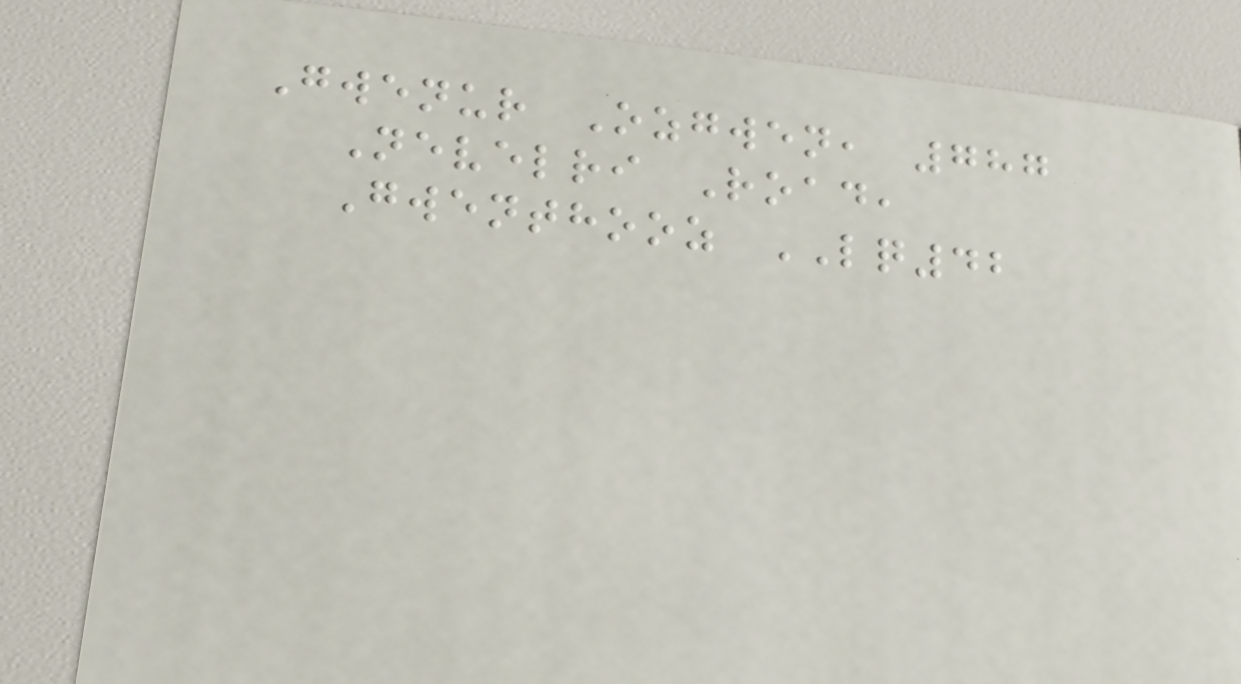Gwenur Ozgwen, 787
Nevelri Road,
Gwenthooz LQ42
